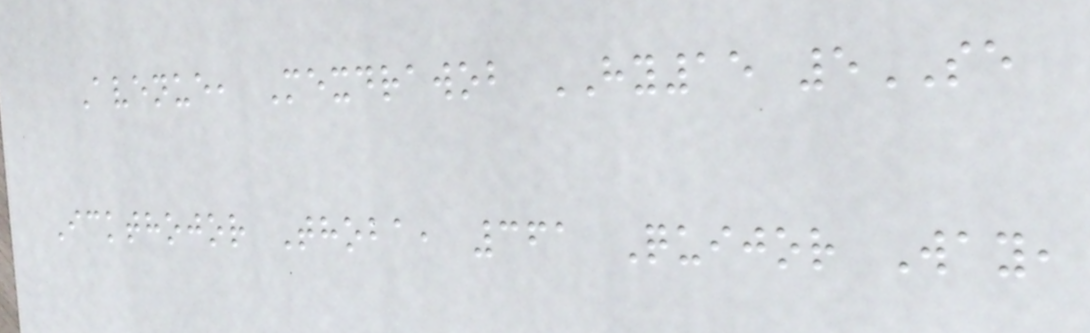Avenue, Mexdrawob HY15 5SE
Ickthojor Thoba, 361 Quijor Way,
